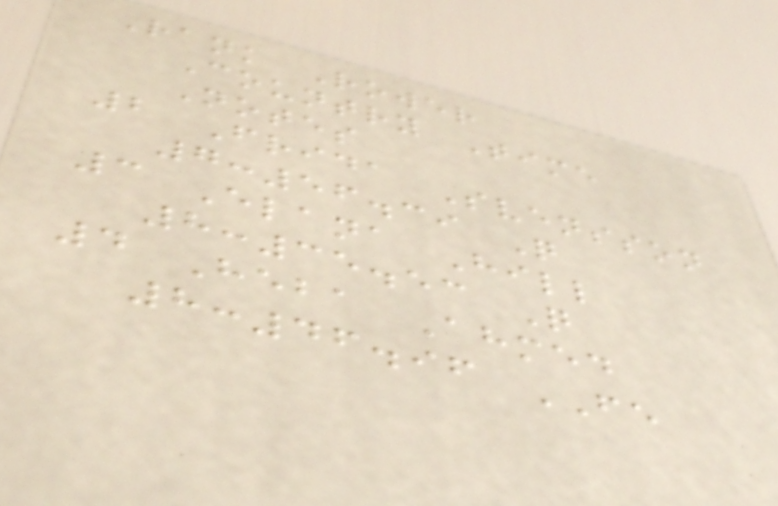Rank Rower
Country Time
Notes
2 Frida Svensson
7:56.39 Q
3 Elana Hill
8:35.53 Q
4 Heba Ahmed
8:46.96 FE
